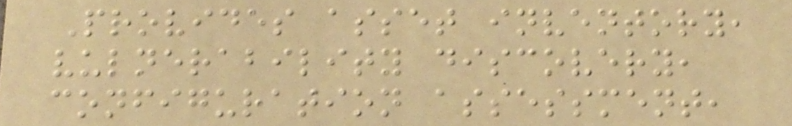Provides asset inventory,
vulnerability discovery,
configuration assessment,
